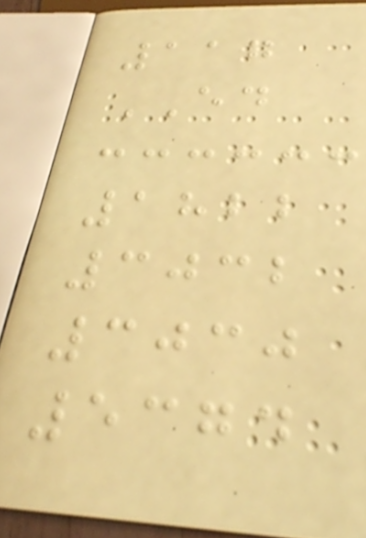117
ED
1822
3032
3030
5374
